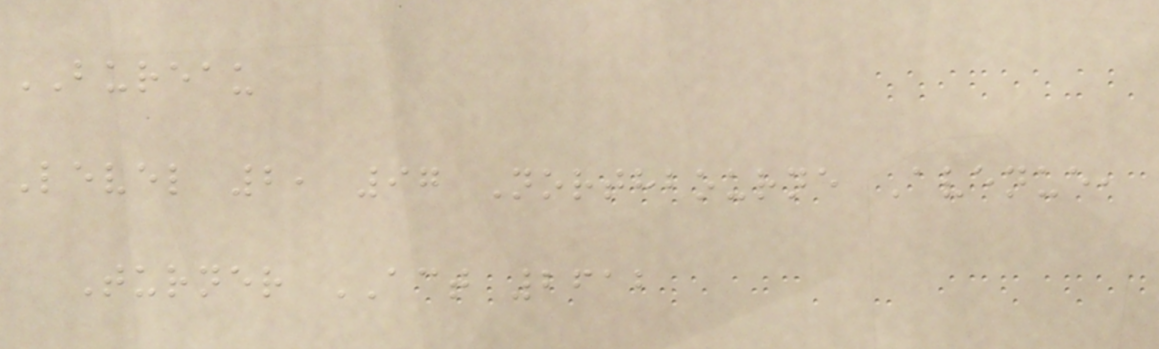BUREAU
Level 2, 97 Northbourne Avenue,
Turner ACT 2612
